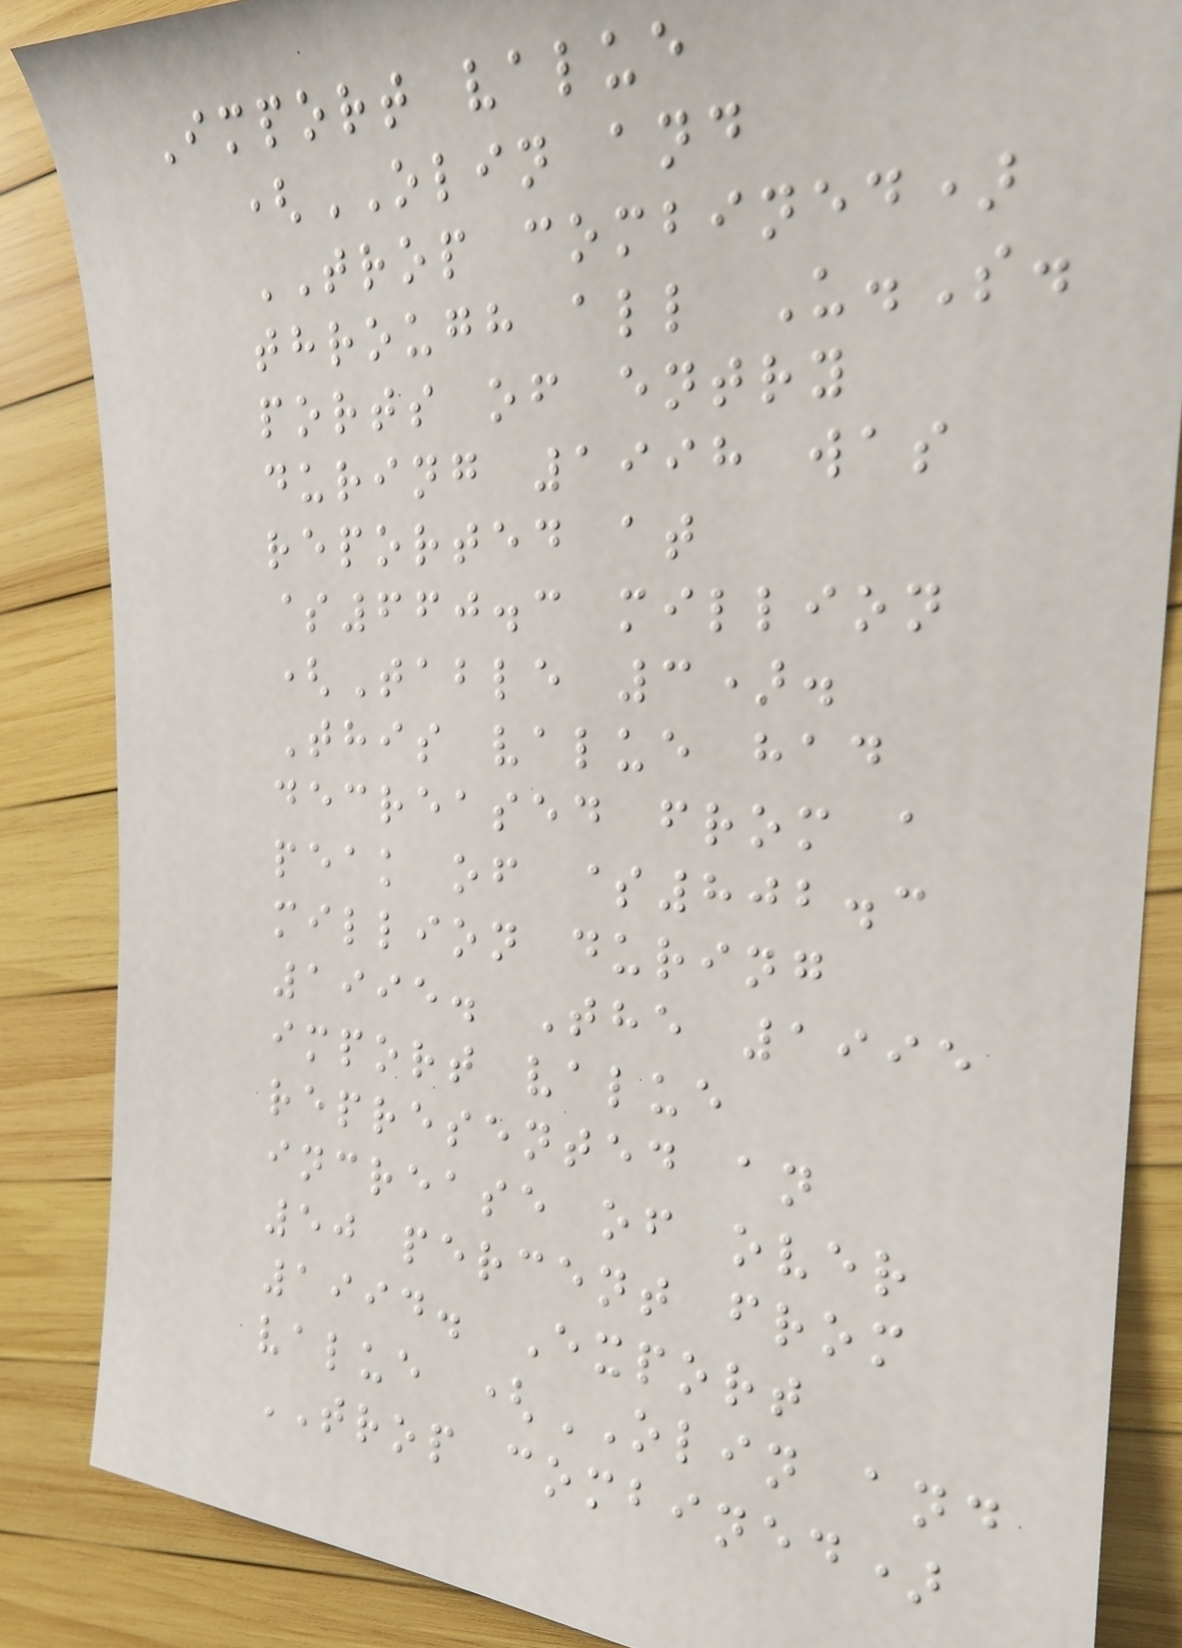Import value
(OLIN and
TROP combined)
through all U.S.
ports of entry
during 1998 was
reported at
$660.3 million
(Table 3).
This value had
decreased from a
peak of $802.3
million during
1995. The 1995
import value
represented an
increase of over
50 percent from
1994. Export
value (OLIN and
TROP combined)
